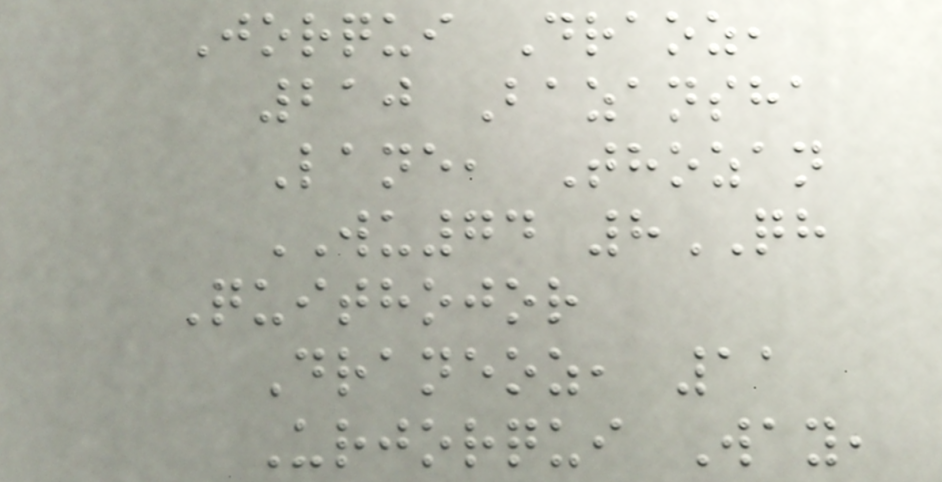Jorqui Draoz,
210 Bazansha
Lane, Thozan
WU74 8QH
Quithojor
Draneoz, 11
Urjorqui Way,
